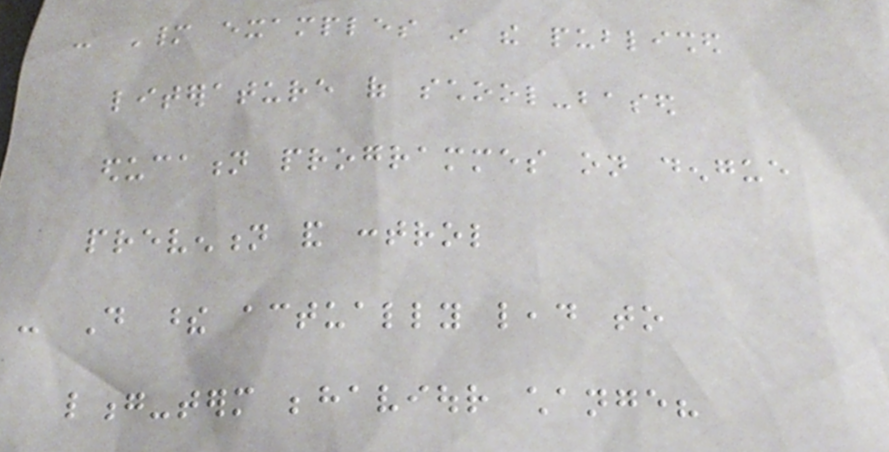- Many examples in the published
literature of school-based
education programmes on dengue
prevention and control
- Do these actually lead to
long-term behaviour change?
